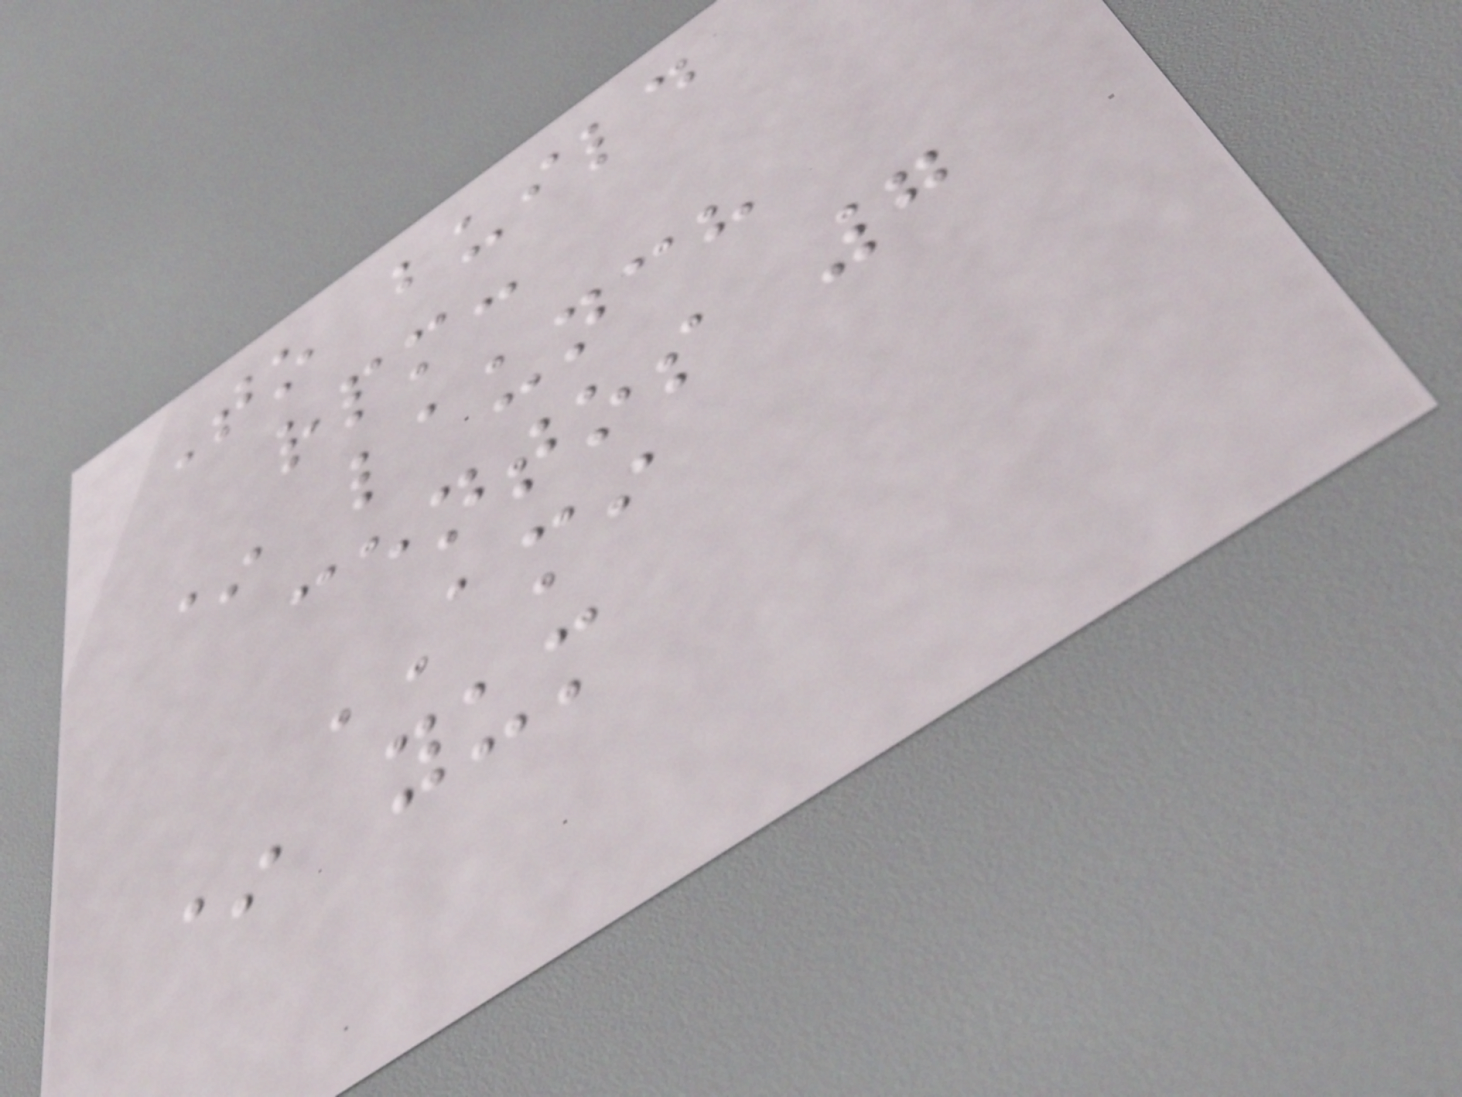To build
rpm:
* launch
centos 7
AMI
* yum
